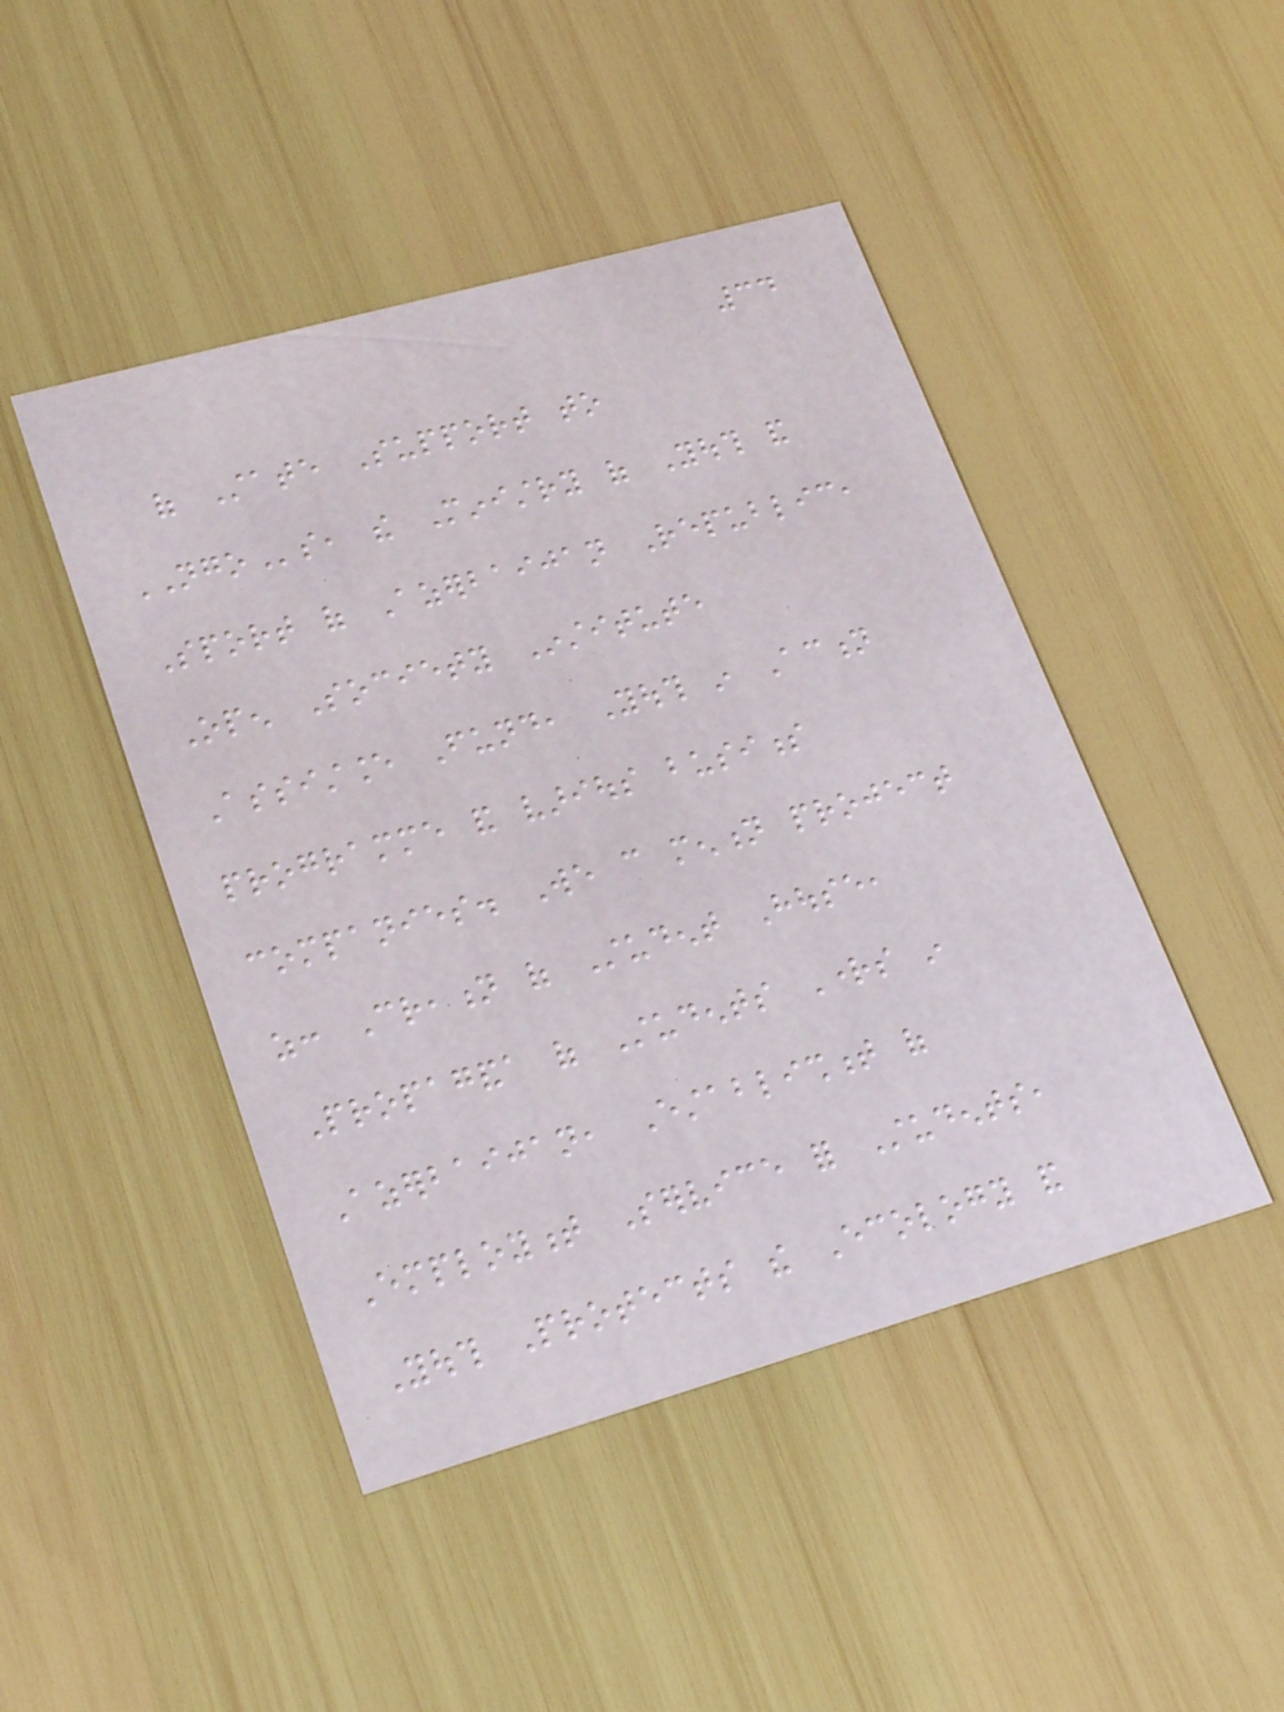34
of State Support to
NGOs, the Ministry of Youth and
Sport of Azerbaijan Republic,
Open Society Institute
Assistance Fund, Youth in Action
programme and various business
companies. We can mention project
as: Creation of Student House,
Propaganda of Students Rights in
Azerbaijan, Establishment of
Employment Service for Students,
Youth Protects the Ecology and
